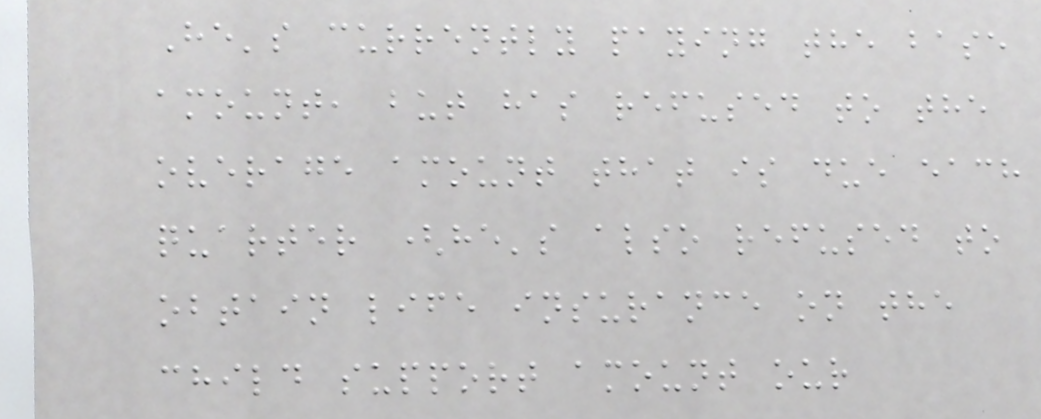He's currently paying the base
amount, but has refused to the
overage amount that is due each
quarter (he's also refused to
obtain life insurance on the
child support amount our
